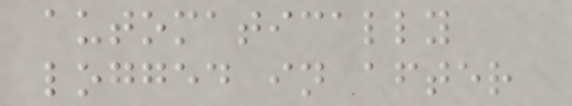automatically
logged in after
